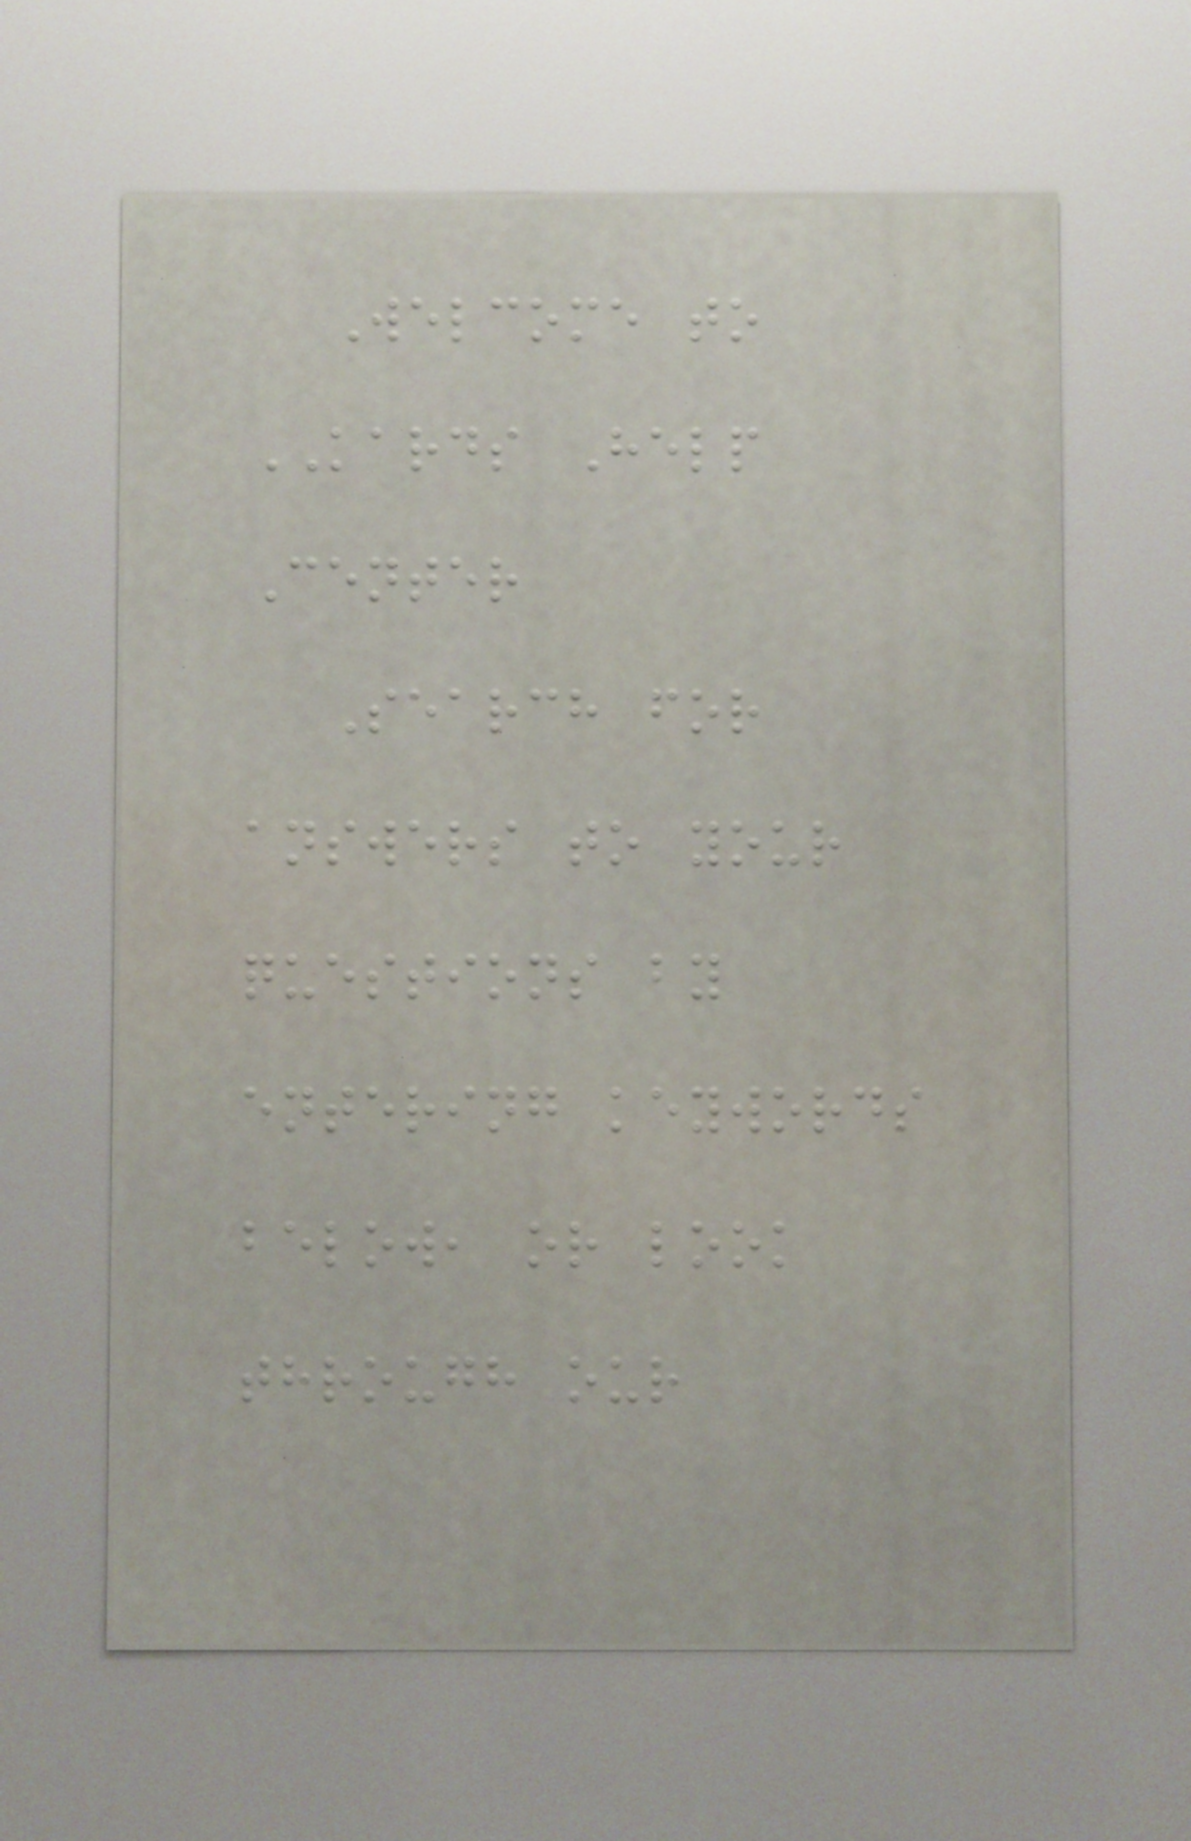Welcome to
KARDS Help
Center
Search for
answers to your
questions by
entering keywords
below, or look
through our
